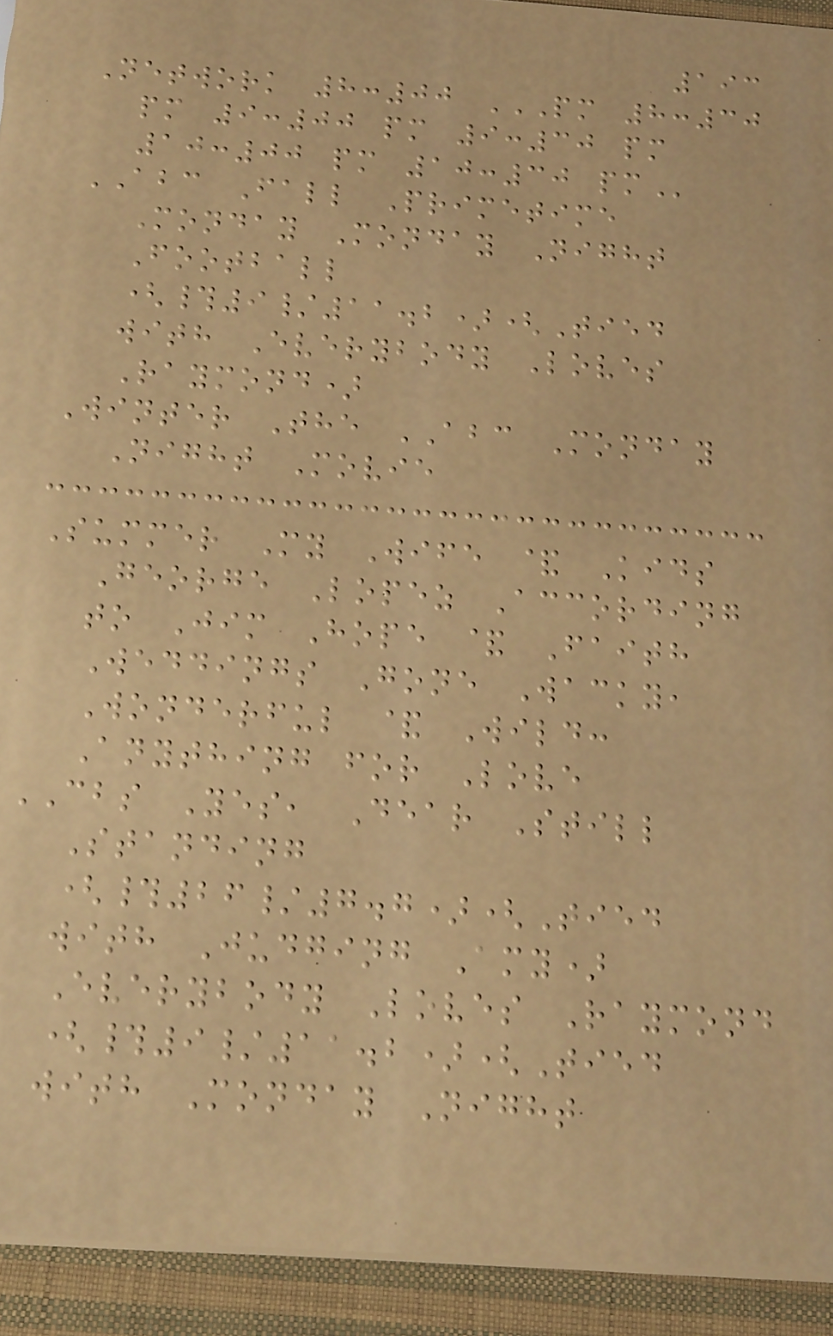193
Network 8:00 PM 8:30
PM 9:00 PM 9:30 PM
10:00 PM 10:30 PM
ABC Fall Primetime
Monday Monday Night
Football
(#9/11.2)(Tied
with Everybody Loves
Raymond)
Winter The ABC Monday
Night Movie
Summer My Wife & Kids
George Lopez According
to Jim Hope & Faith
Weddings Gone Wacky,
Wonderful & Wild:
Anything for Love
CBS Yes, Dear Still
Standing
(#26/7.7)(Tied
with Judging Amy)
Everybody Loves Raymond
(#9/11.2)(Tied
with Monday Night
